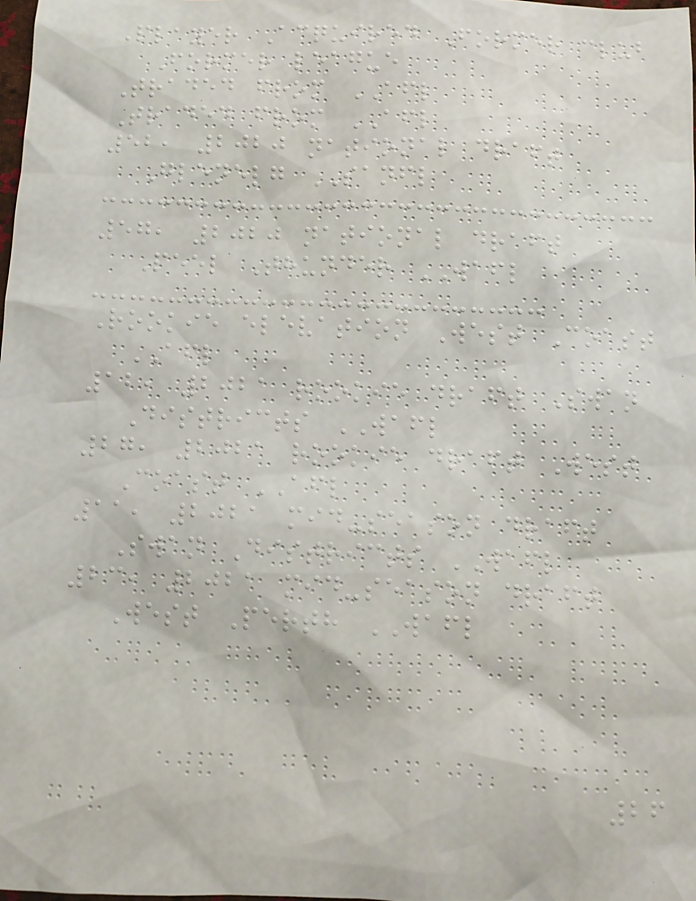Player Acquired Former club
Former league
Traded from AFL
Traded from AFL
52, 2020 national draft
Glenelg SANFL
57, 2020 national draft
Peel Thunder WAFL
Rookie elevation West Coast
AFL
12, 2021 rookie draft Swan
Districts WAFL
27, 2021 rookie draft West
Coast AFL
11, 2021 mid-season draft
Swan Districts WAFL
23, 2021 mid-season draft
West Perth WAFL
26
